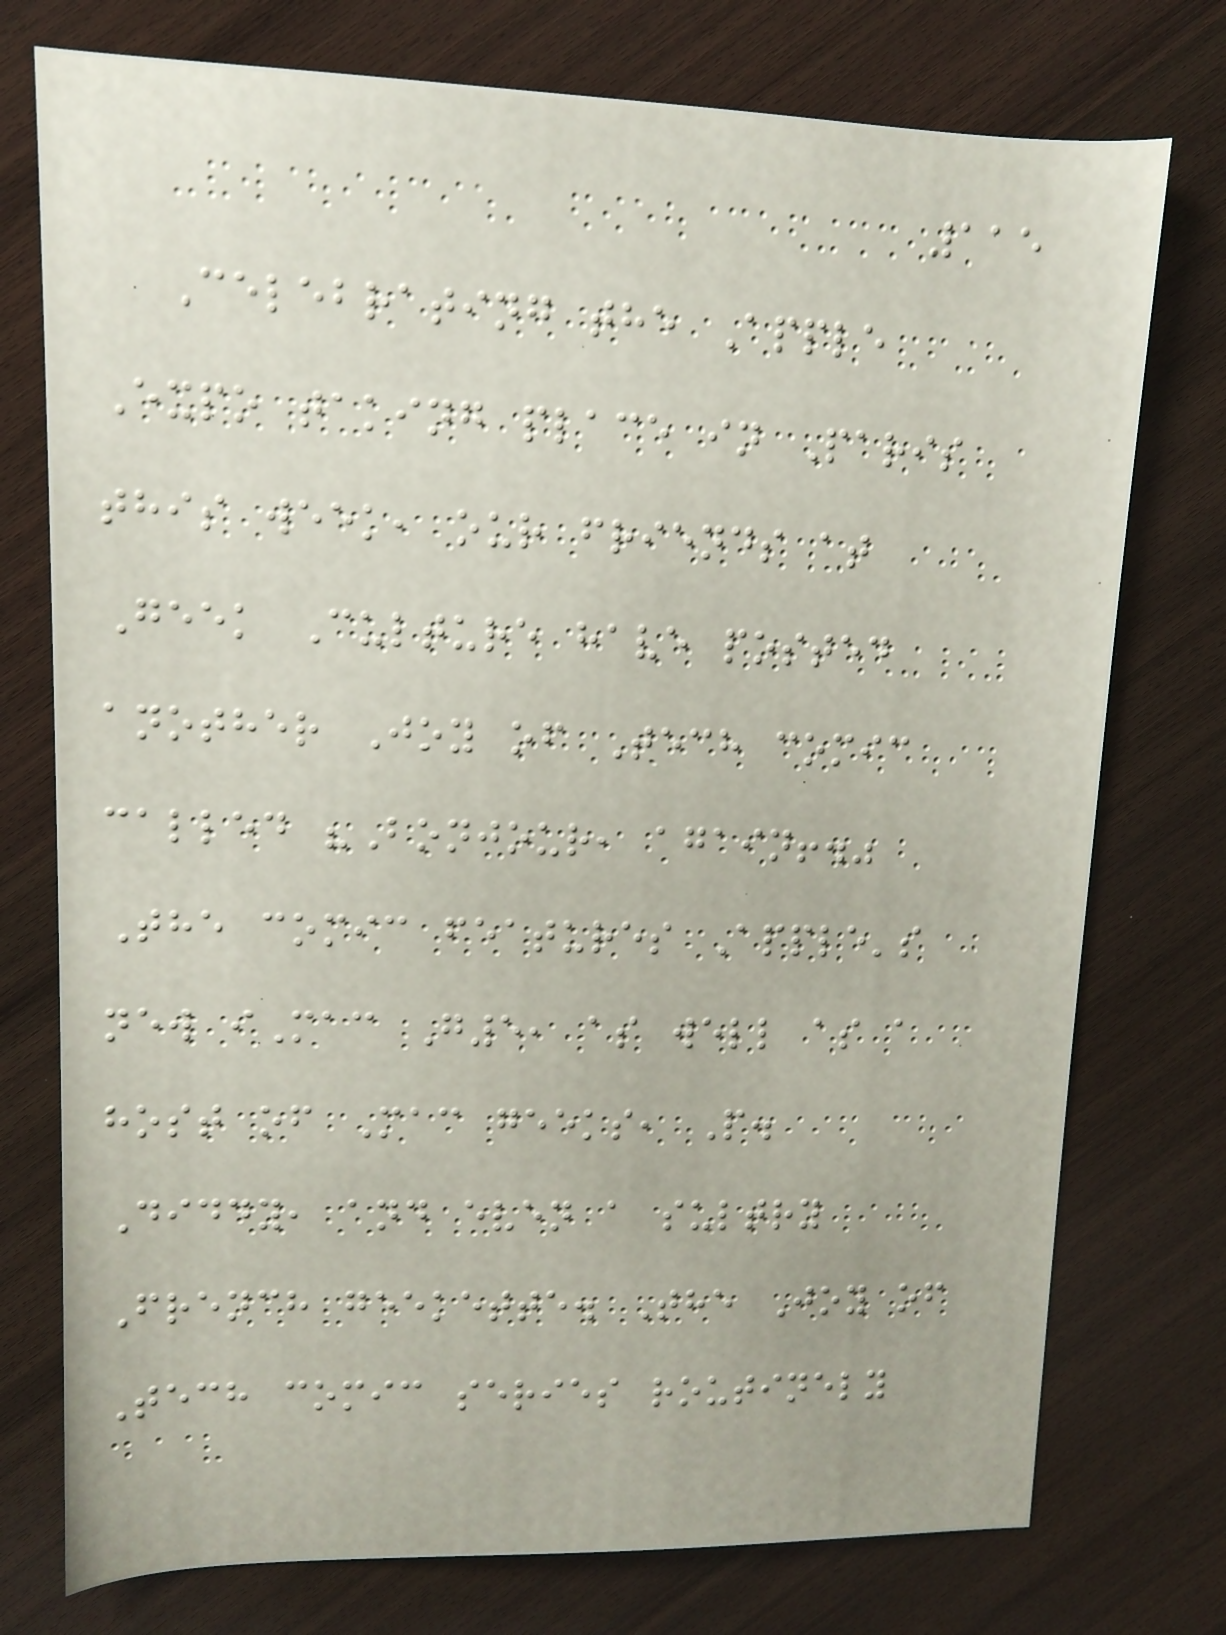115
Celebrating the Apple
Expo taking place in Paris
this week, our friends at
Geek Culture have posted
another Joy of Tech comic
called "Bonjour, again!."
The comic features Apple's
new iMac G5, as well as a
host of Mac geeks, P.
Diddy, and even a sultry
French geekette. The Joy of
Tech comic series routinely
